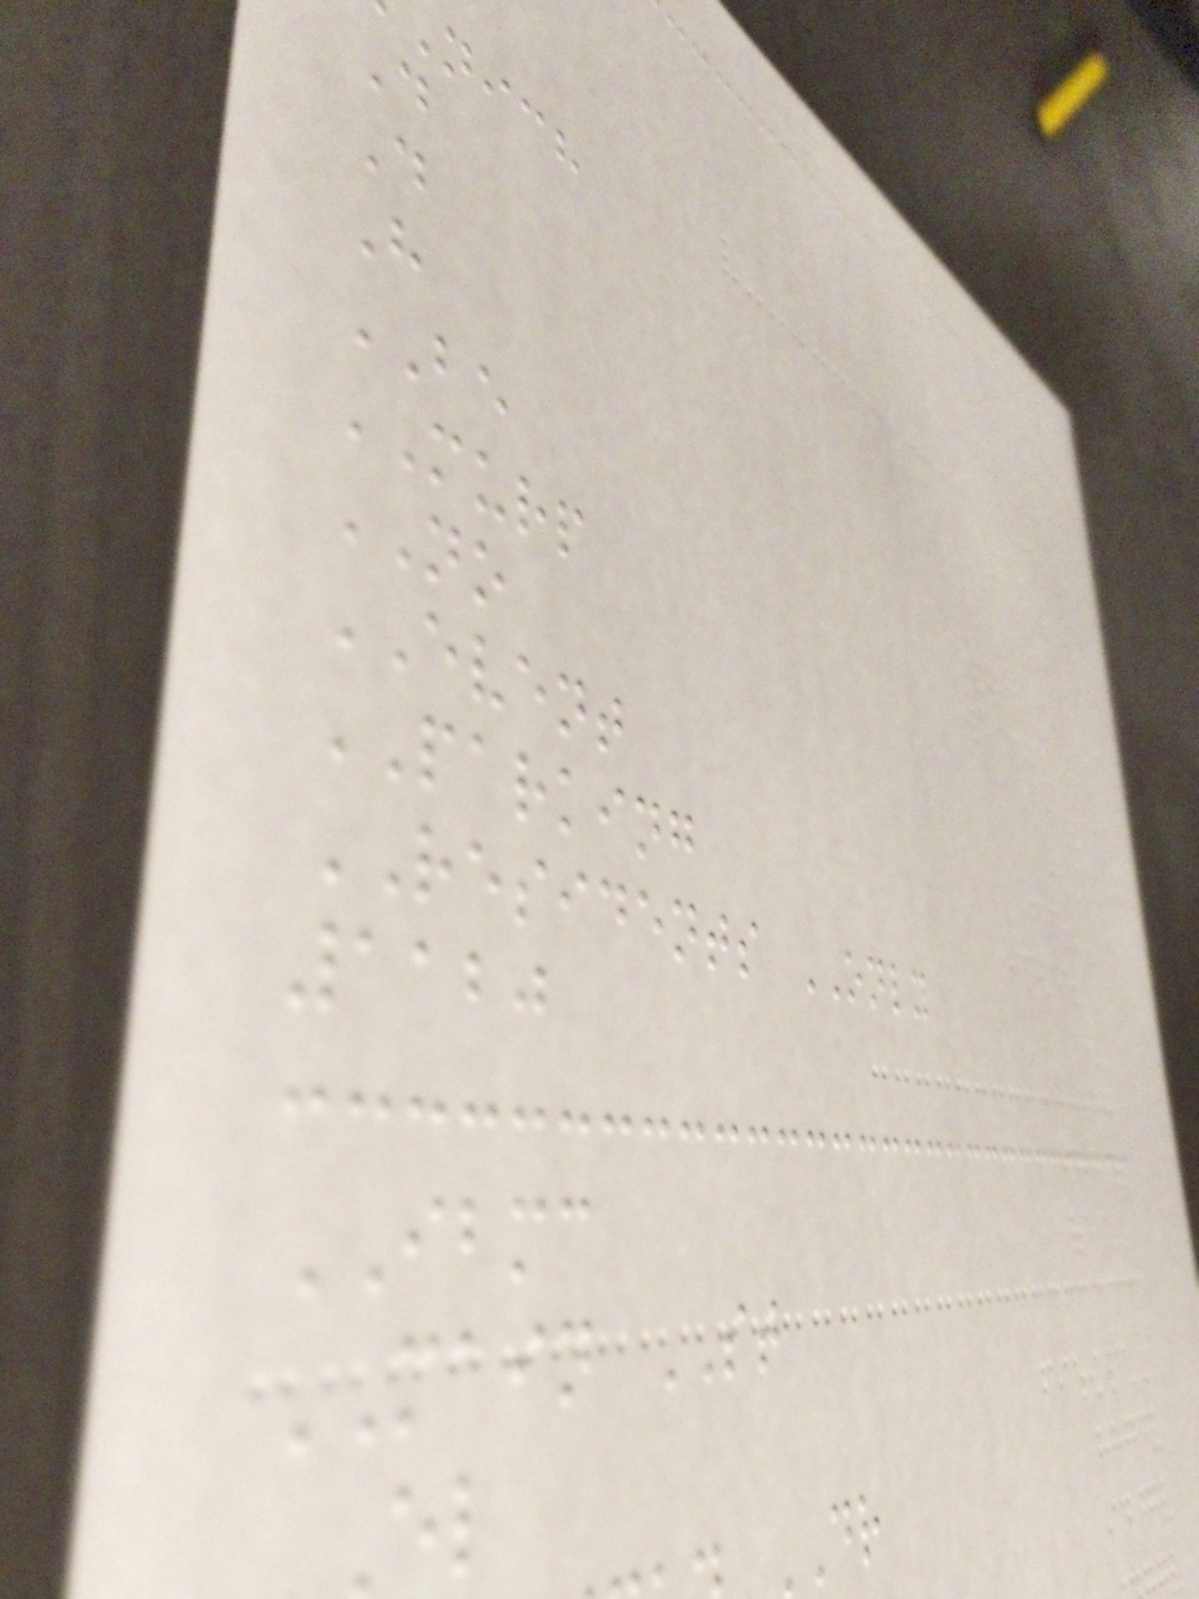nich
D
D
H
BE
MURP
NO
EVENT
PARKING
RESIDENTS ONLY
1120
IBMC
MAIN ST
